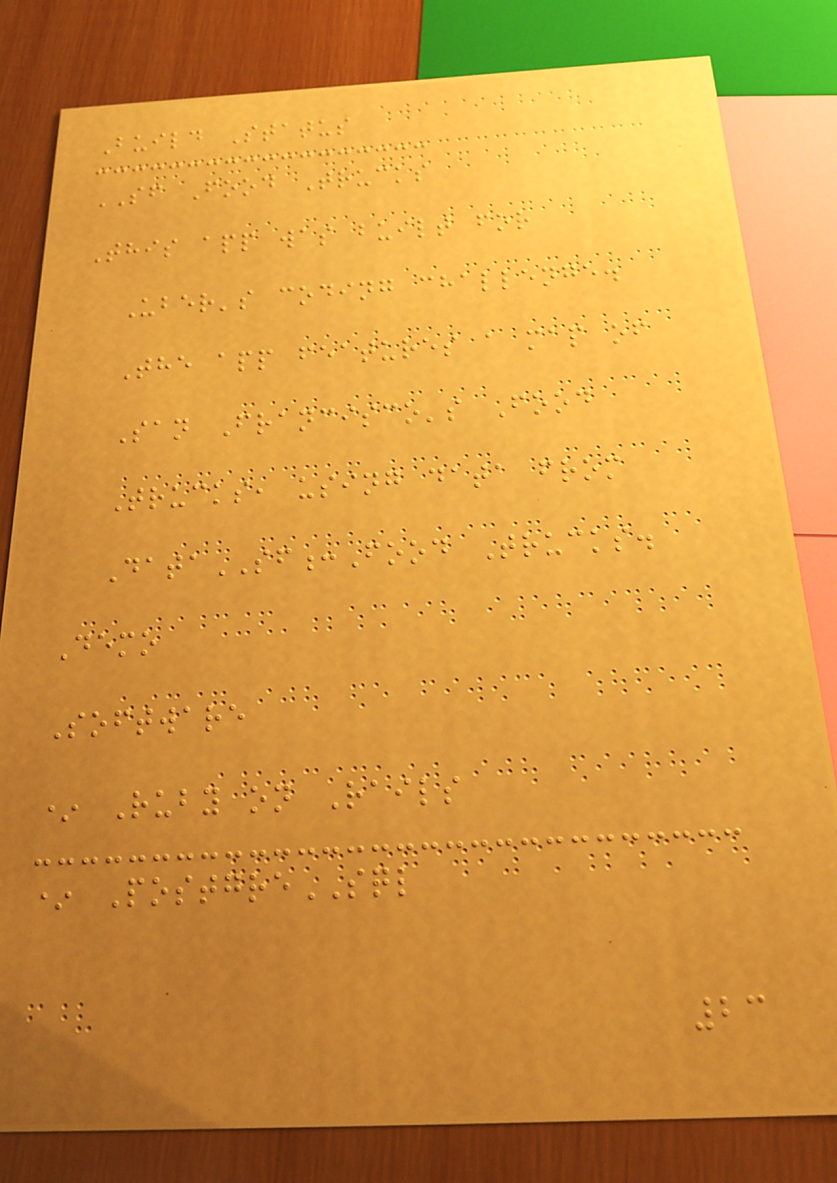Build Status
SF Food Trucks
This app was built for
Uber's coding challenge.
The app features a map of
San Francisco's Food
Trucks, using data from
DataSF:Food Trucks.
Demo
Software
* Ruby on Rails
* PostgreSQL
23
